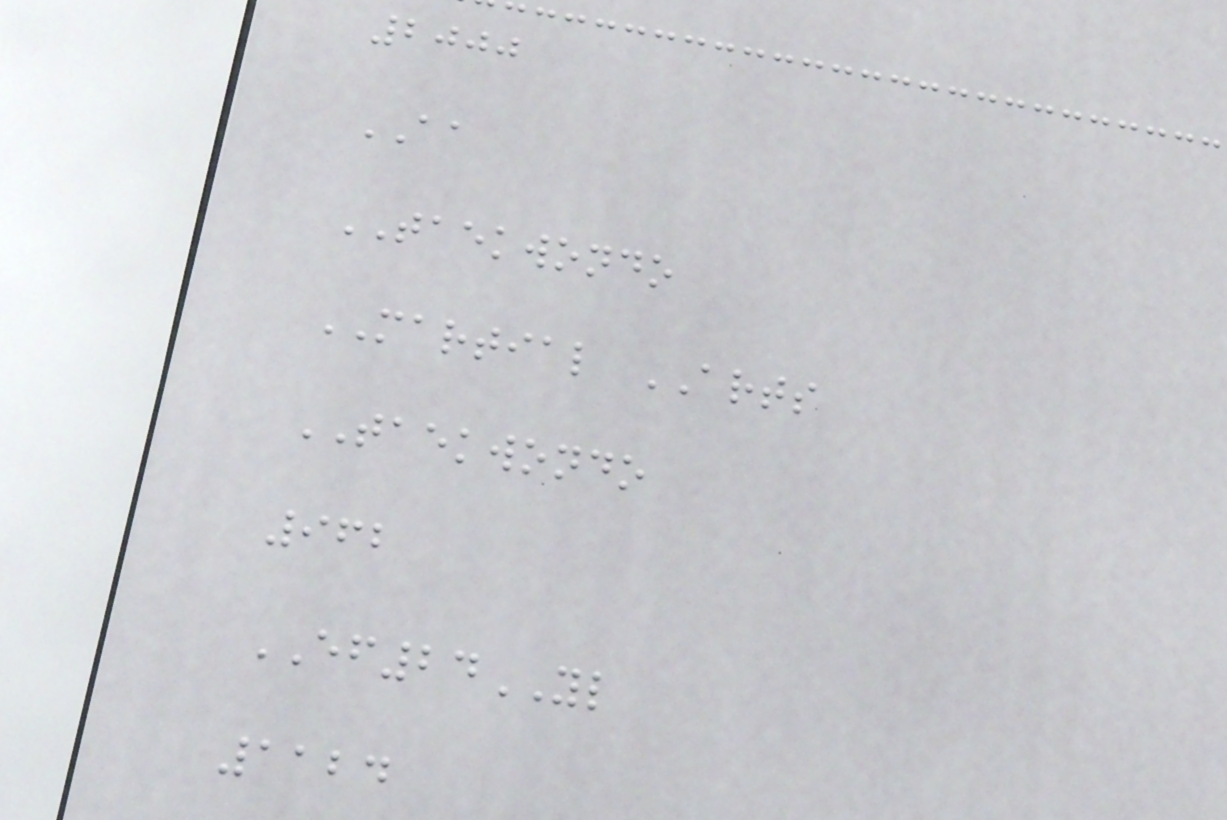2000
AA
TAEKWONDO
MARTIAL ARTS
TAEKWONDO
962
EF24YL
1124
